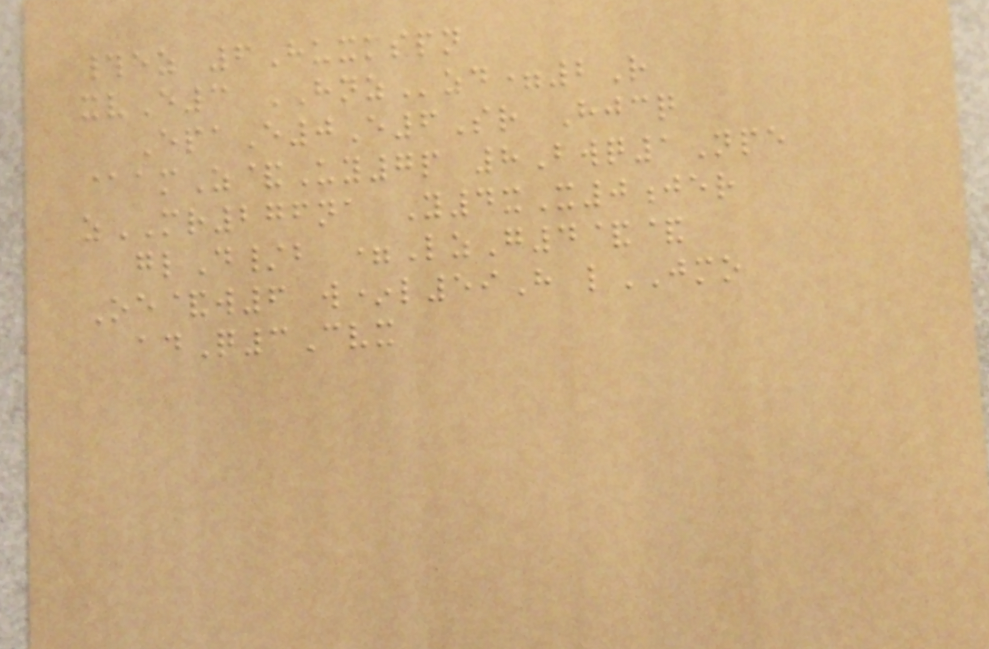#ez 6Huxkspn
xvE3 HNZzd=2R
EpaE0E6Sr Hjcq
@amZ&Uy7p 8Bwq1Npe
zMR276na Y4xX0jer
glD/b =LzG4&&
Oe&w6 w*l59H lJMO
adQ3Cvx
